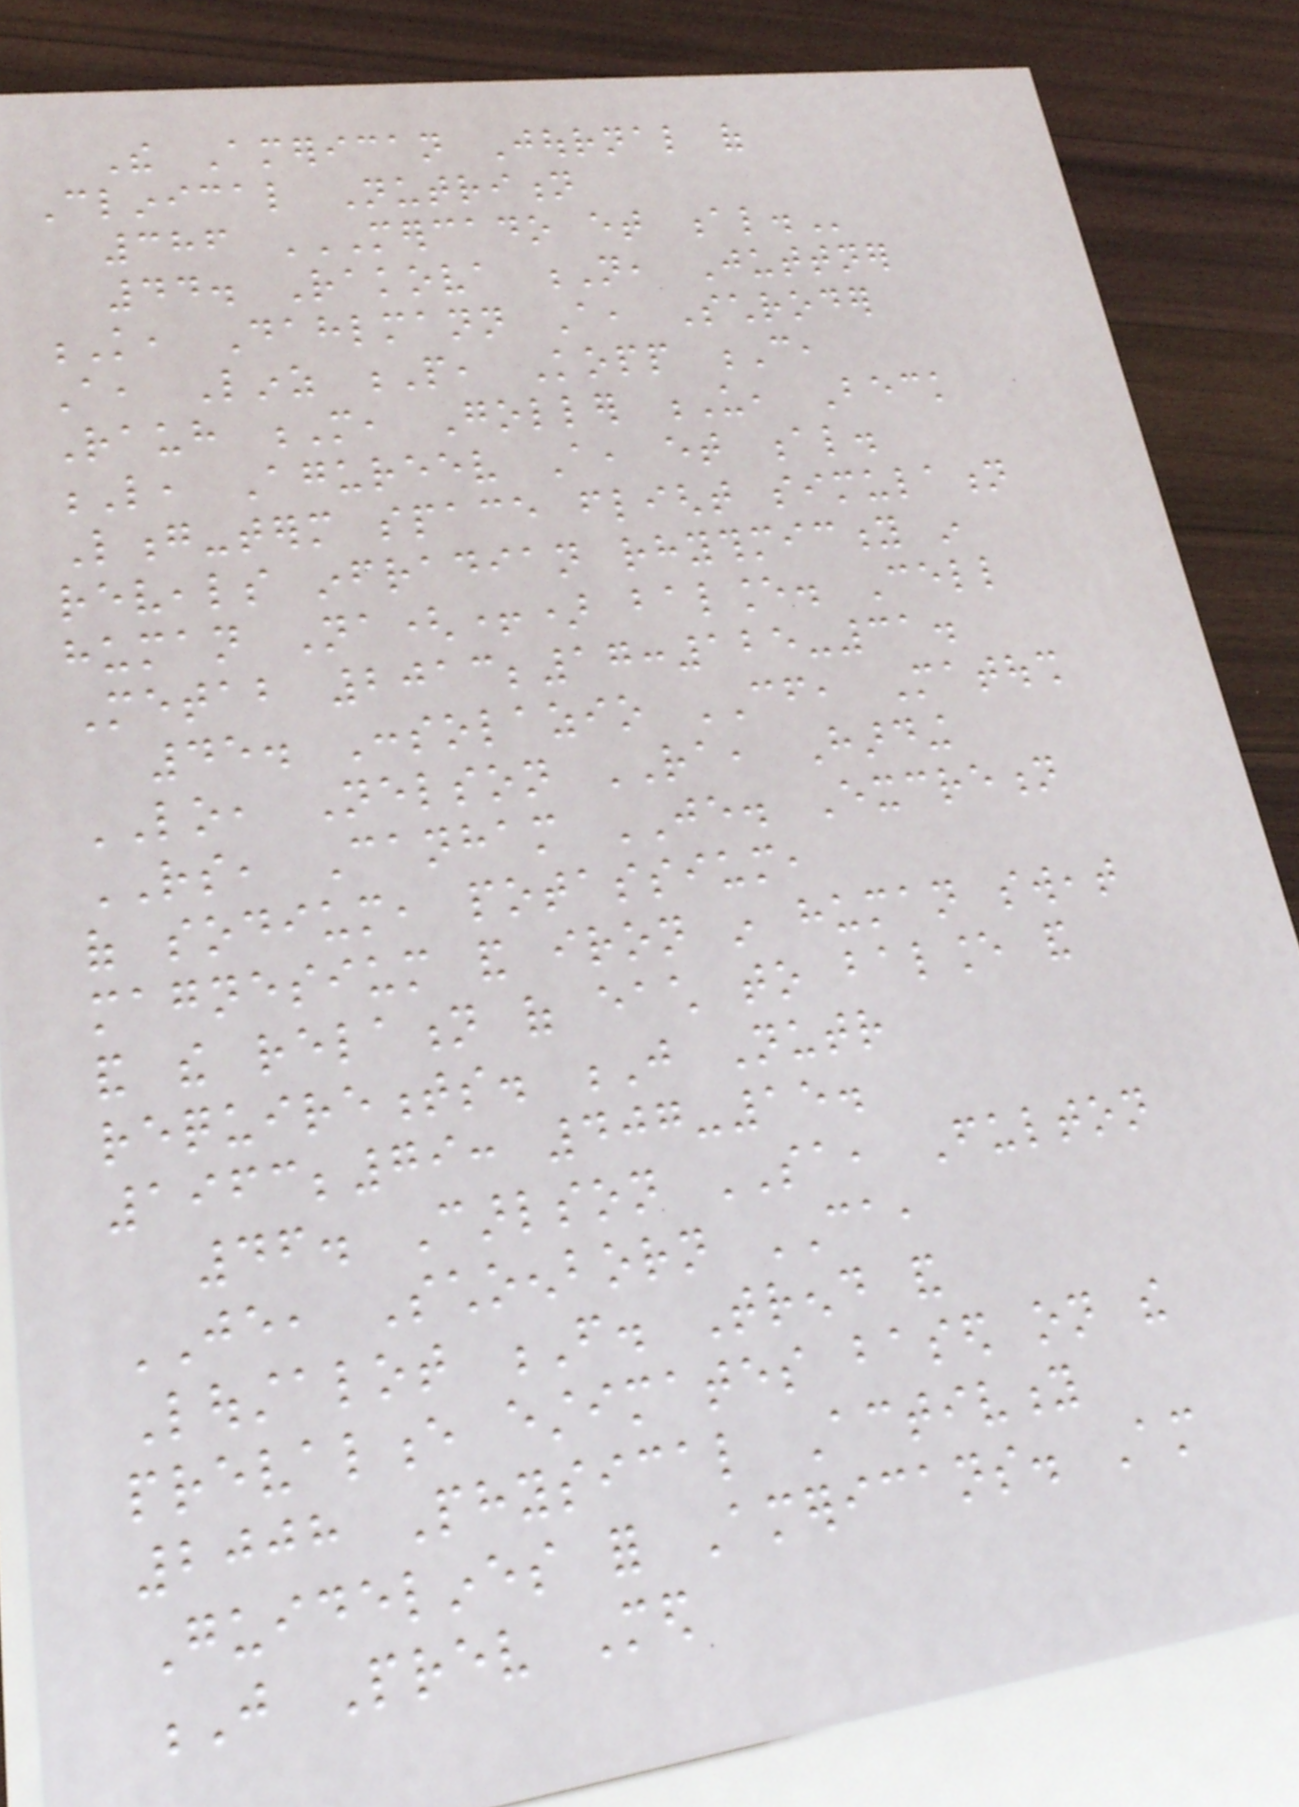The American Journal of
Clinical Nutrition
386 MERCADO ET AL.
44. Rakova N, Juttner
K, Dahlmann A, Schroder
A, Linz P, Kopp C,
Rauh M, Goller U, Beck
L, Agureev A, et al.
Long-term space flight simulation
reveals infradian rhythmicity in
human Na(+) balance. Cell
Metab 2013;17:125-31.
45. Consolazio CF, Matoush
LO, Nelson RA, Harding
RS, Canham JE. Excretion
of sodium, potassium,
magnesium and iron in human sweat
and the relation of each to balance and
requirements. J Nutr
1963;79: 407-15.
46. Carlson SA, Fulton
JE, Schoenborn CA,
Loustalot F. Trend and
prevalence estimates based on the
2008 Physical Activity
Guidelines for Americans. Am
J Prev Med
